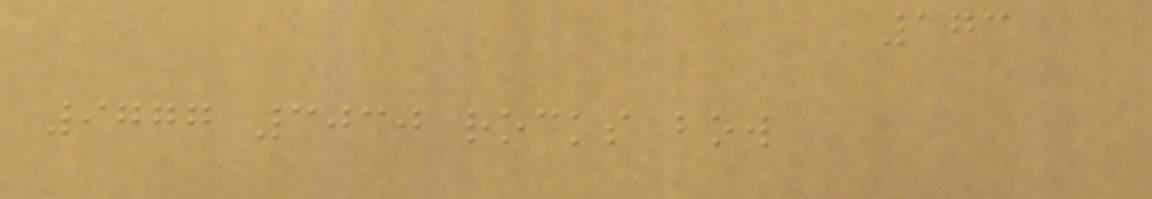173
9777 3030 rocks bow
